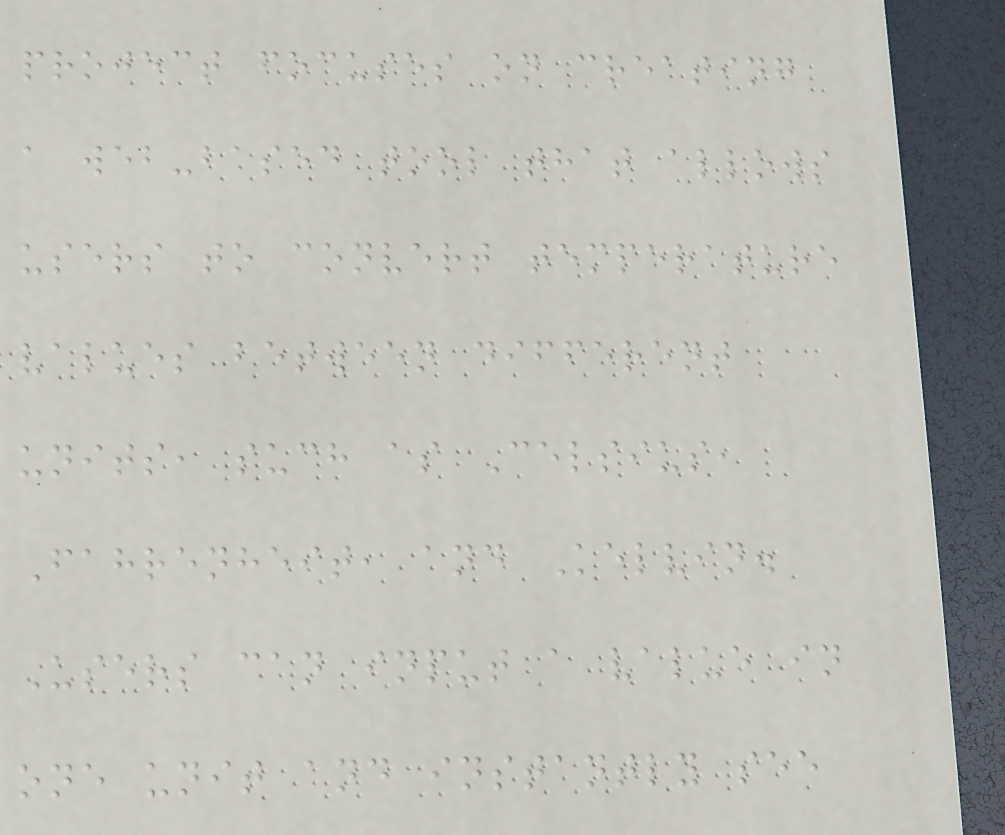project focuses on creating
a web-based tool that allows
users to convert temperature
values between different
units, such as Celsius,
Fahrenheit, and Kelvin.
Users can input a value in
one unit and instantly see
